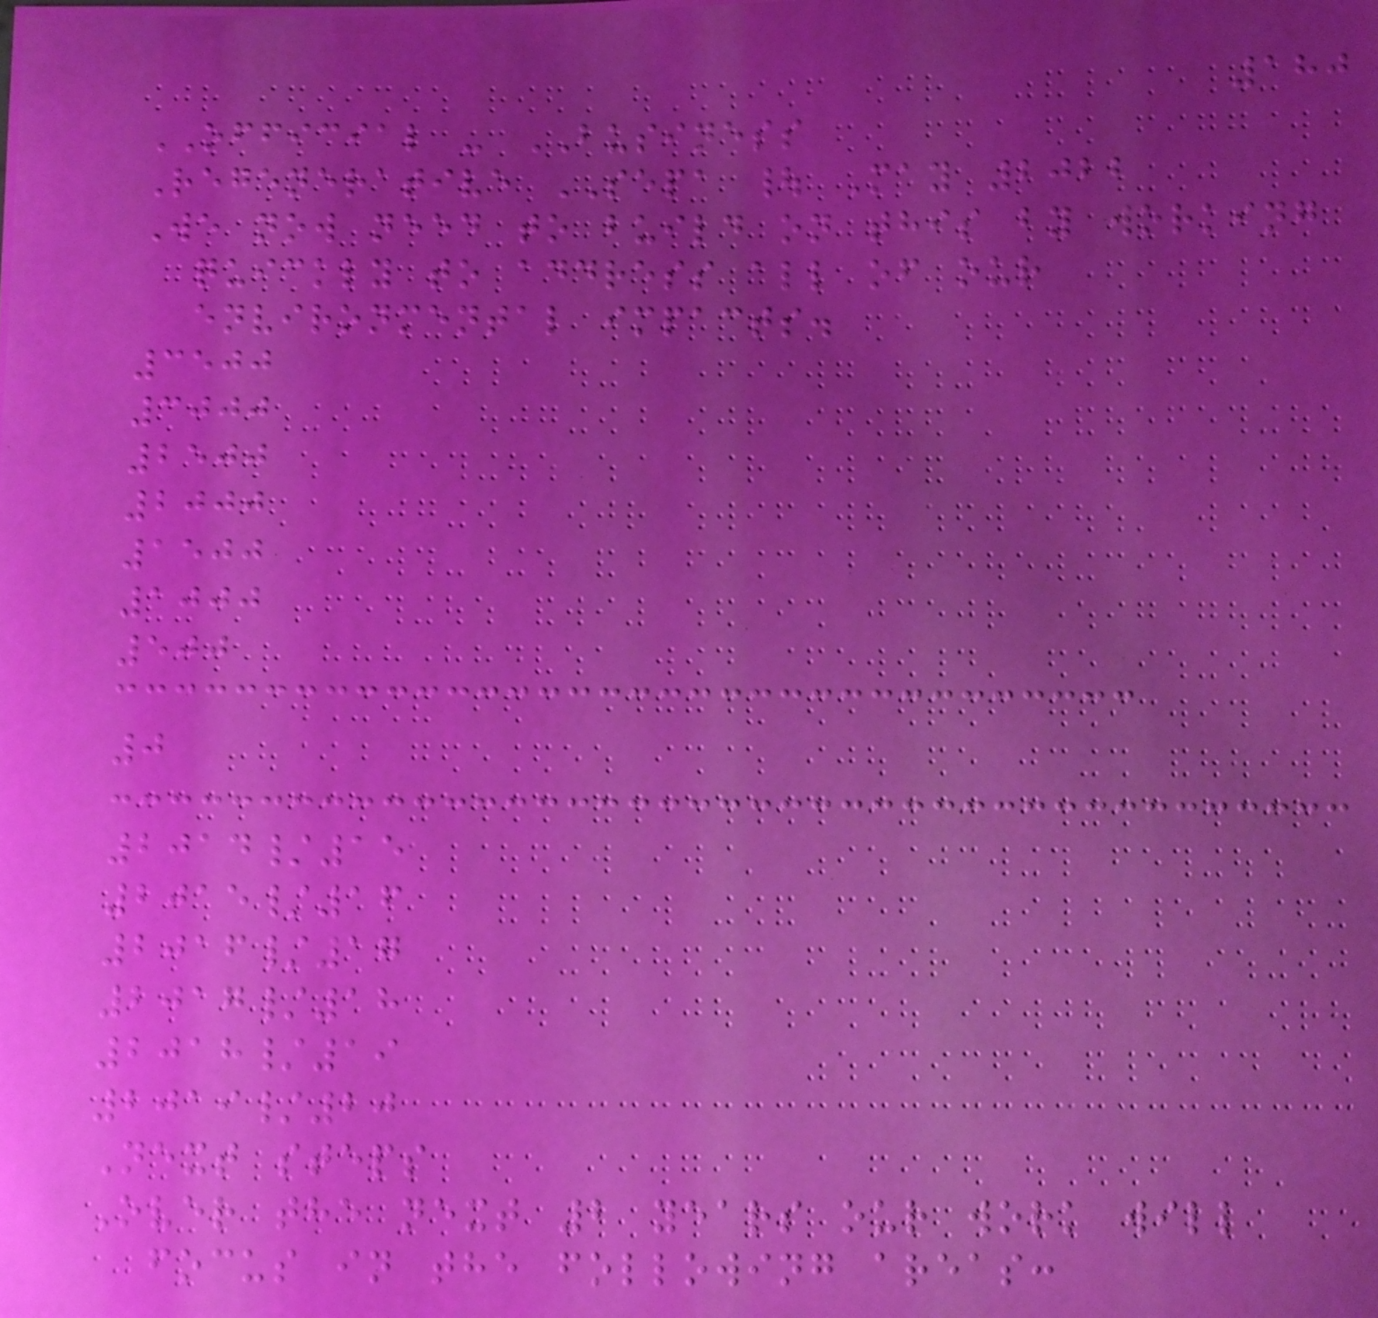180
OFFICIAL - BUSINESS
Regenerative SEPA | May 2022
We now need to build on this by working
quickly to address all of our
environmental impacts.
3500
3000
2500
2000
1500
1000
500
0
2014/15
2015/16
2016/17
2017/18
2018/19
2019/20
Next steps
Over the next 2 years our work will
focus in the following areas:
